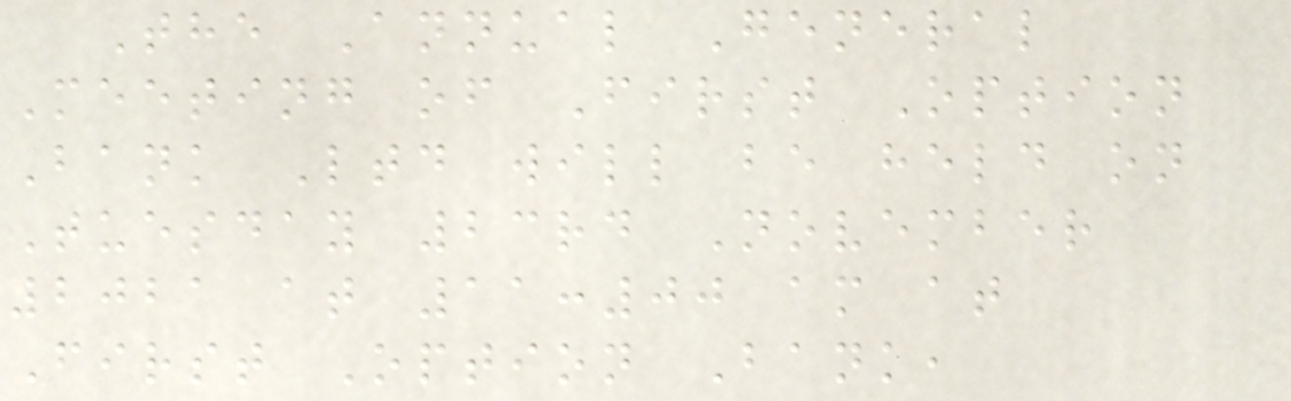The Annual General
Meeting of First Option
Bank Ltd will be held on
Tuesday 23rd November
2021 at 11:00 am at
First Option Bank,
